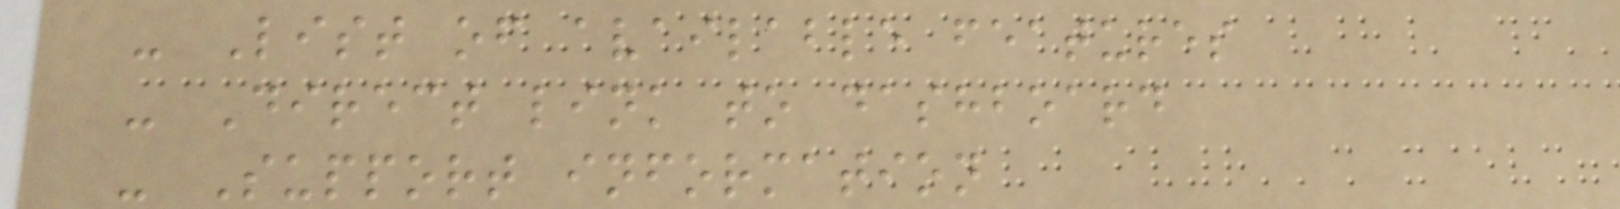- List of available features
- Direct link to dashboard
- Support information
